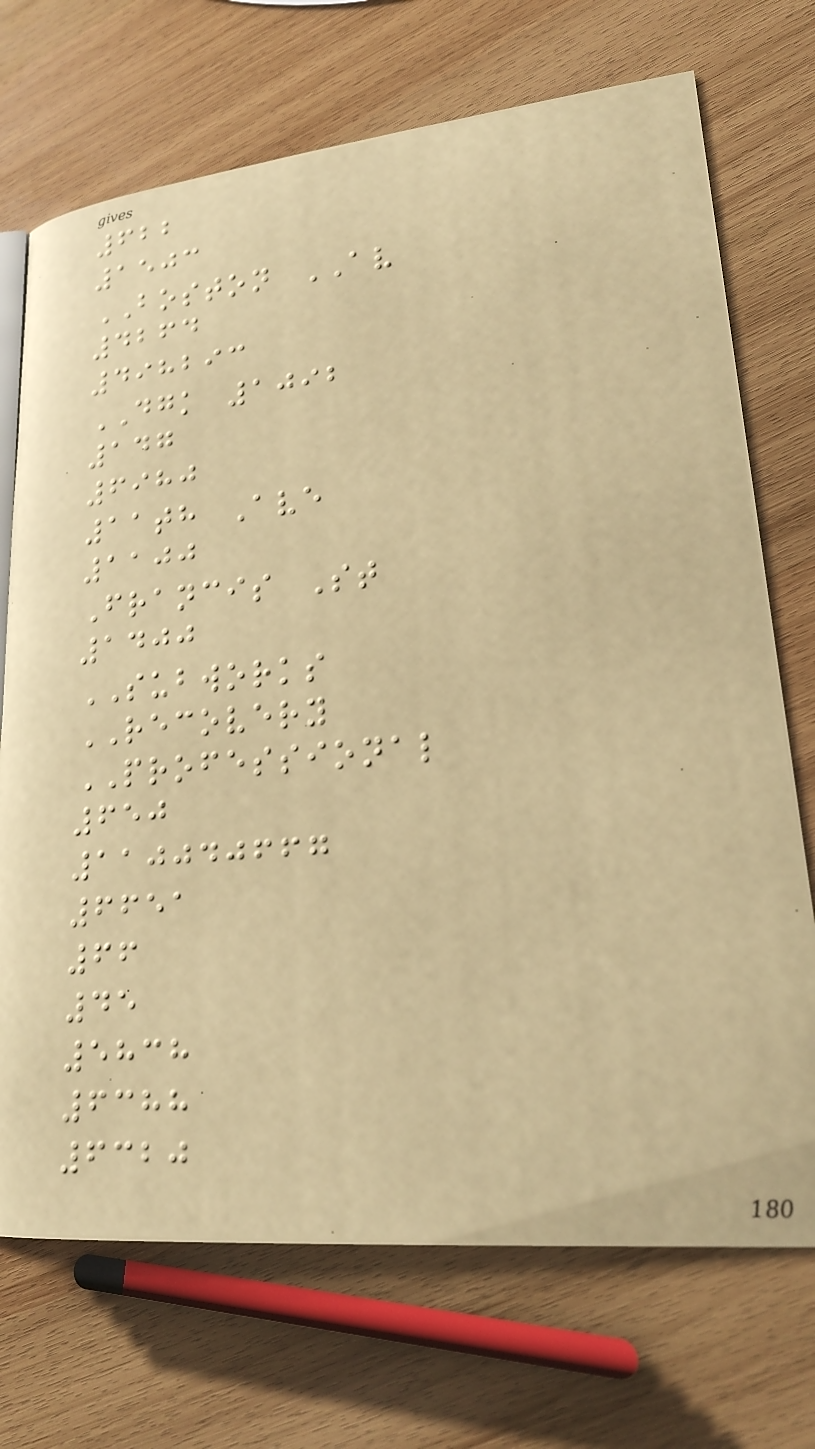622
1503
BOSTON AV
4264
498293
DGK 1092
147
6980
11th Ave
1100
Francis St
1400
SUBWORKS
RECOVERY
PROFESSIONAL
650
110040667
6651
66
45
5838
6388
6320
